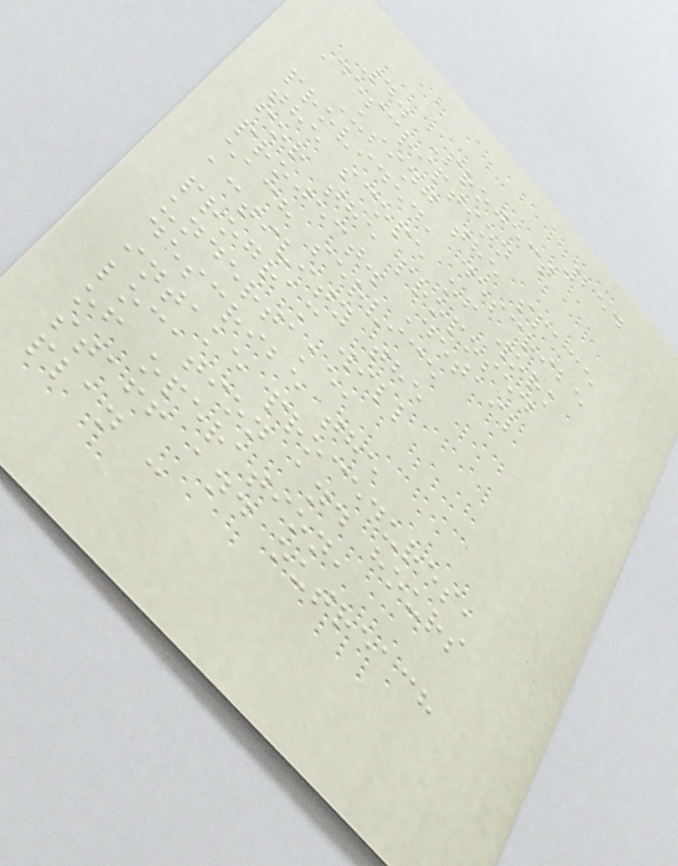254
4. Project
Description
Using the space
provided, describe
the scope of work
for the proposed
project. Detail
each service
activity the
program will
undertake,
describe the
intake procedures,
location and hours
of operation,
staff and outreach
plan :
